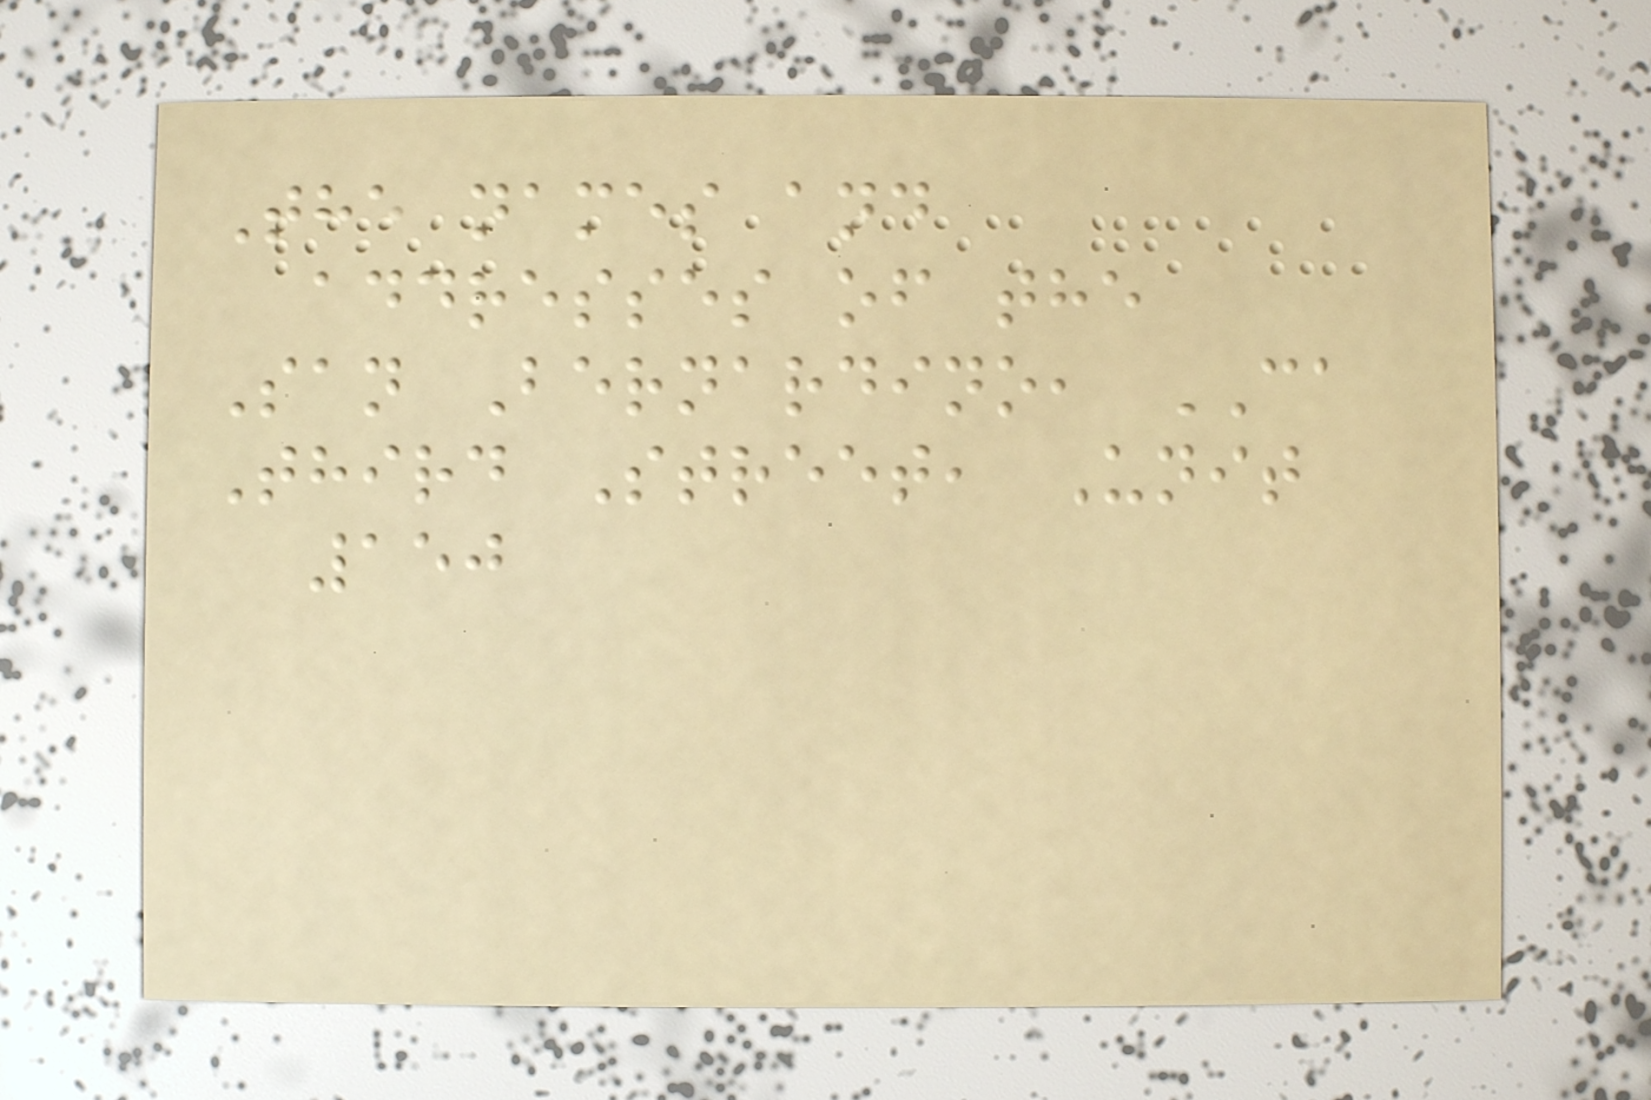The names and
addresses of the
San Bernardino, CA
Third Street, Unit
150
